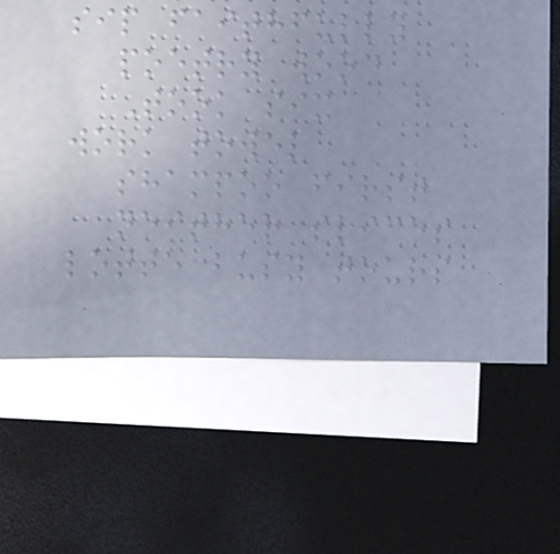sip faithfully
poetry wood
Took six
work towel
shampoo first
neither slices
lotte busy tours
